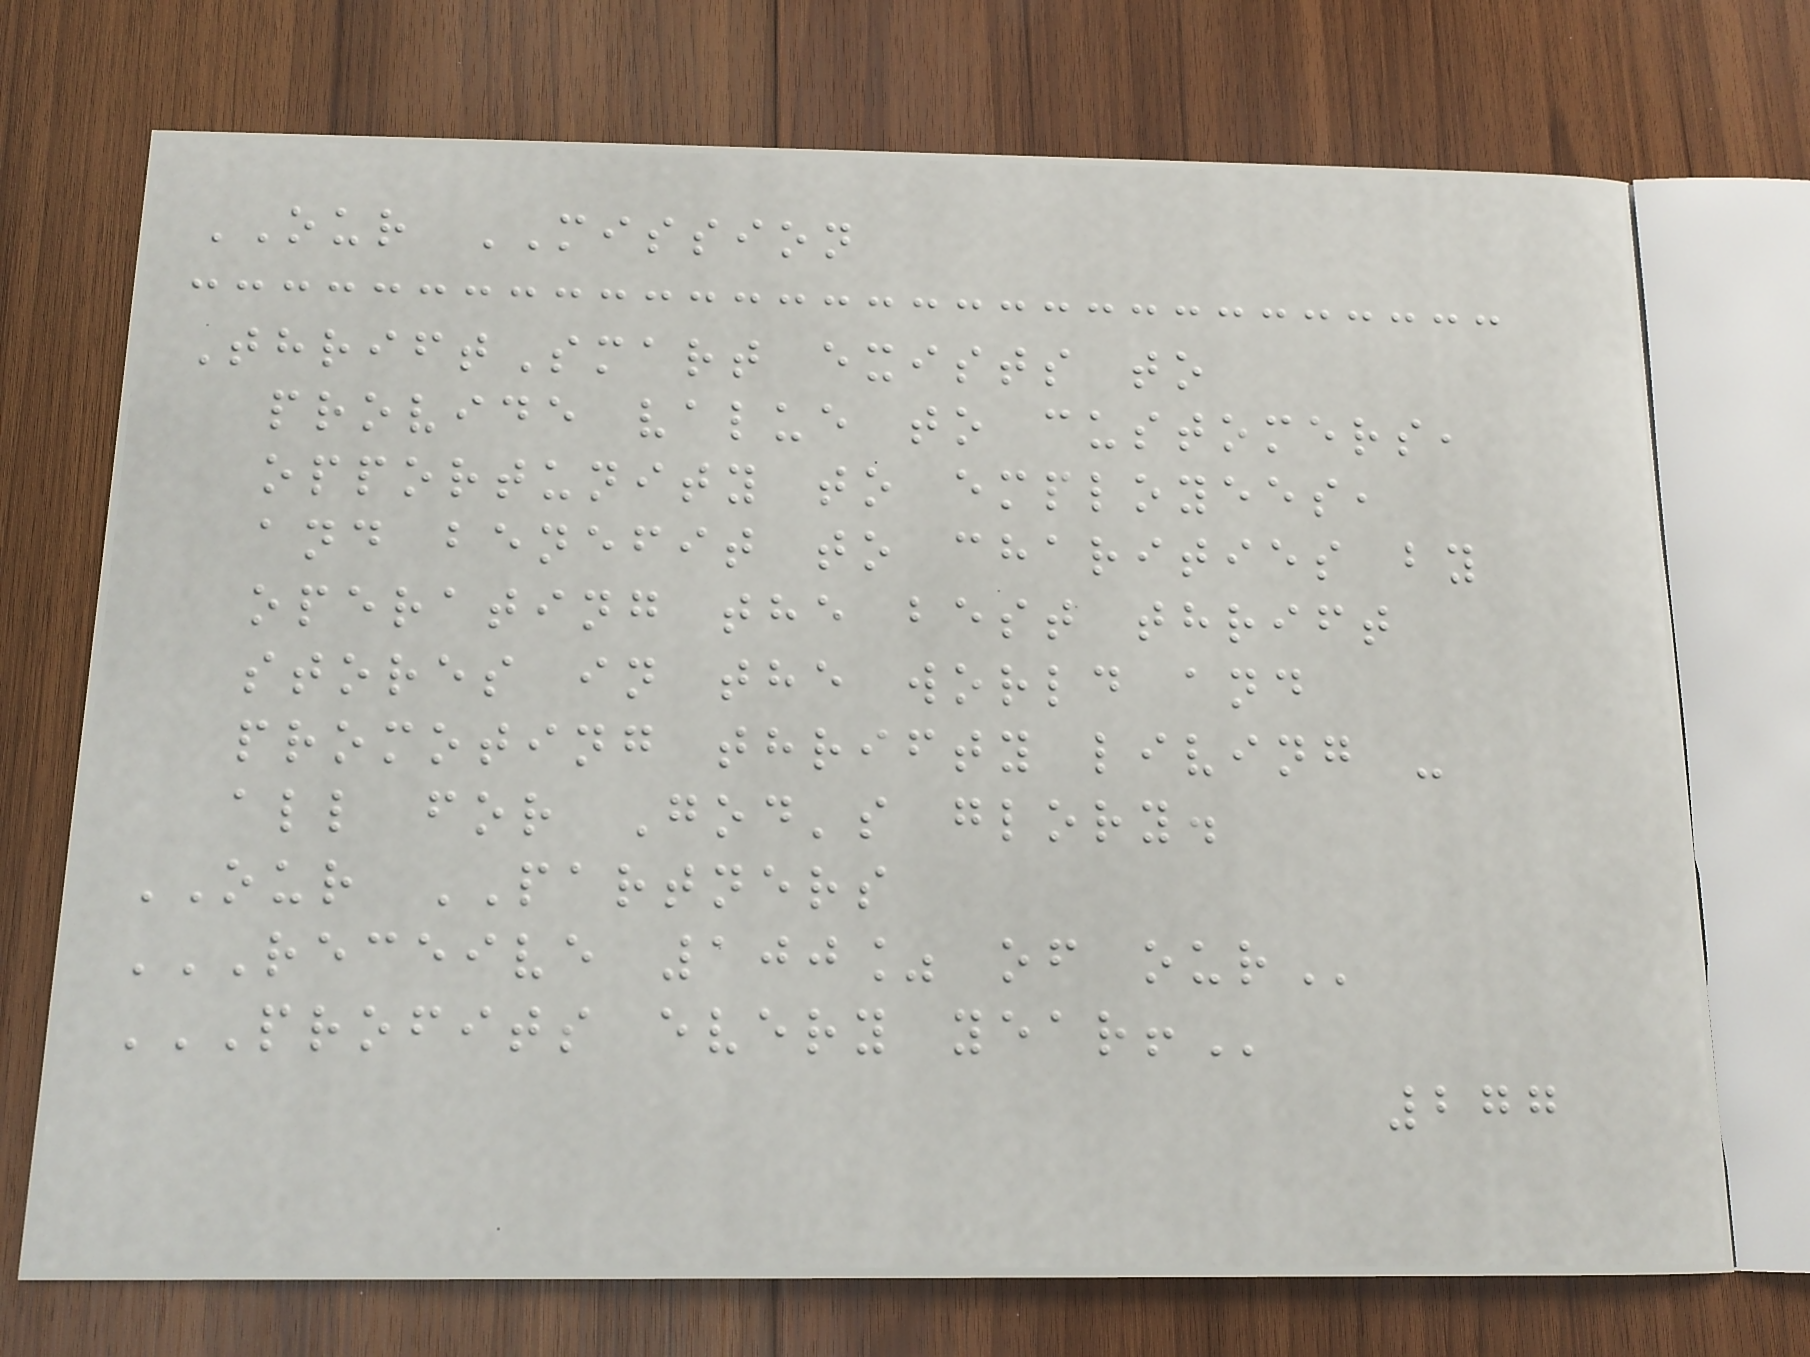OUR MISSION
ThriftSmart exists to
provide value to customers,
opportunity to employees,
and benefit to charities by
operating the best thrift
stores in the world and
promoting thrifty living -
all for God's glory.
OUR PARTNERS
RECEIVE 100% OF OUR
PROFITS EVERY YEAR!
277
